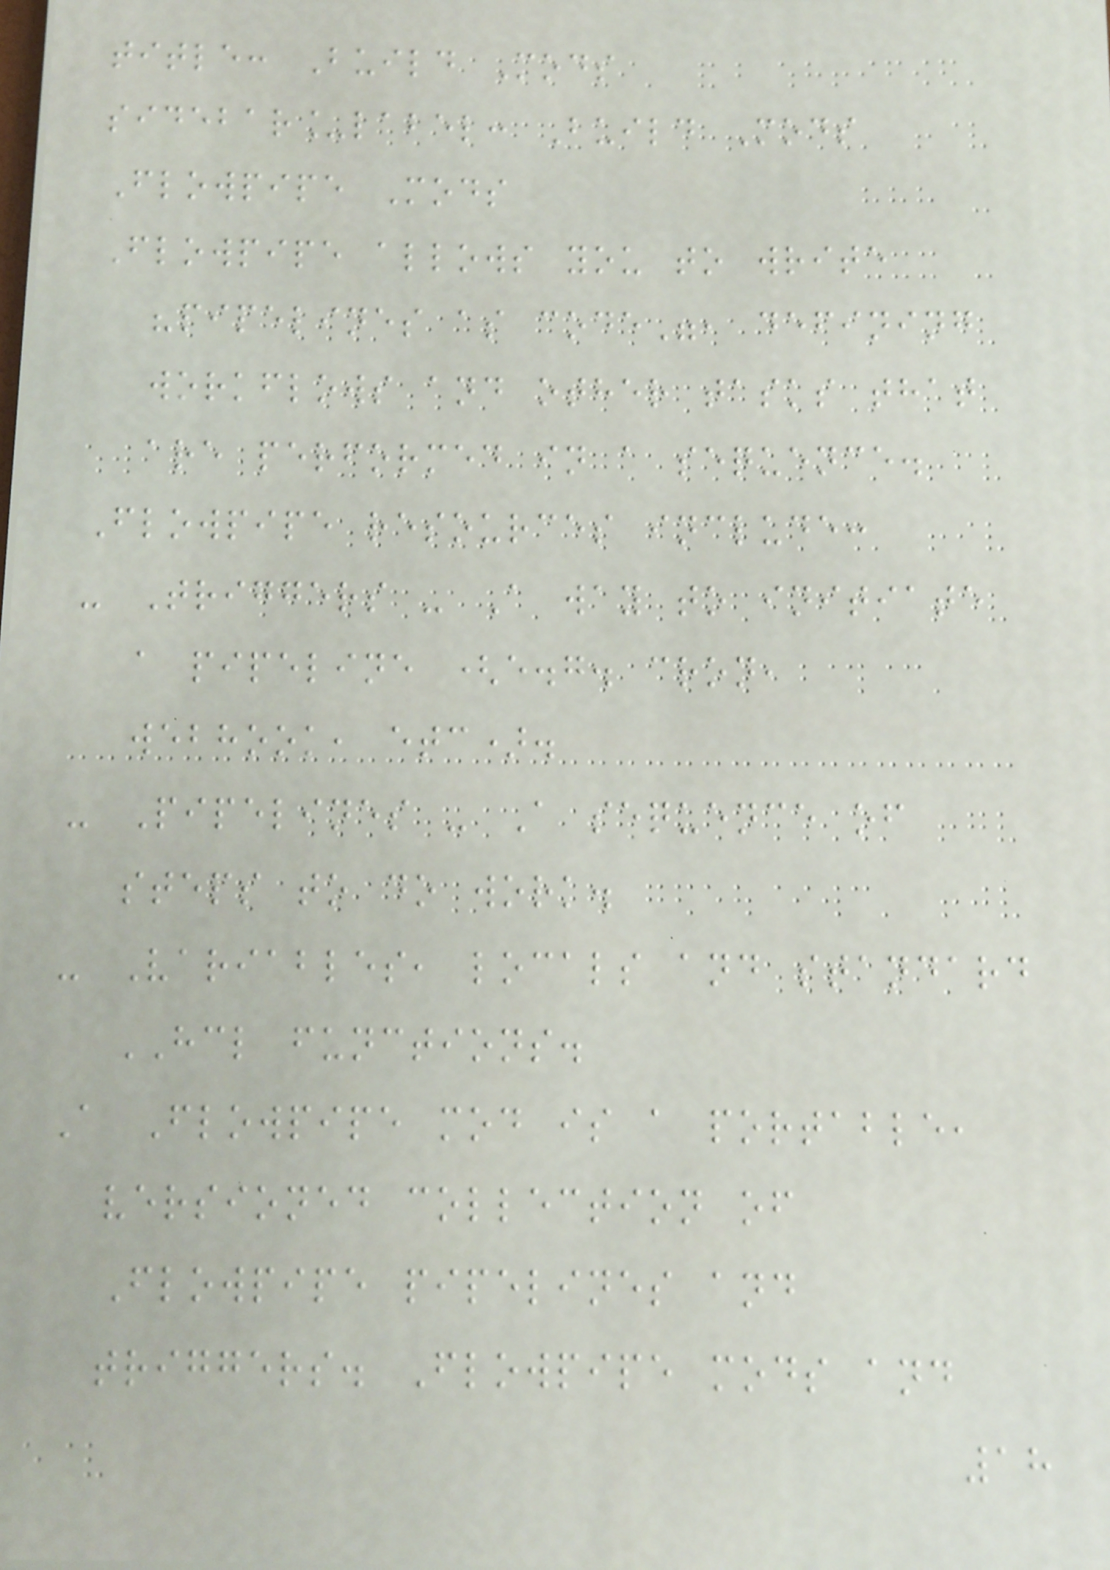title: Build Mods
sidebar_label: Build Mods
Flowpipe Mods
Flowpipe allows you to write
"pipelines as code", defining
workflows and other tasks that
are performed in a sequence.
Flowpipe resources include:
- Triggers - A way to initiate
a pipeline (e.g. cron,
webhook, etc).
- Pipelines - A sequence of
steps to do work.
- Variables, locals and standard
HCL functions.
A Flowpipe mod is a portable,
versioned collection of
Flowpipe pipelines and
triggers. Flowpipe mods and
18
